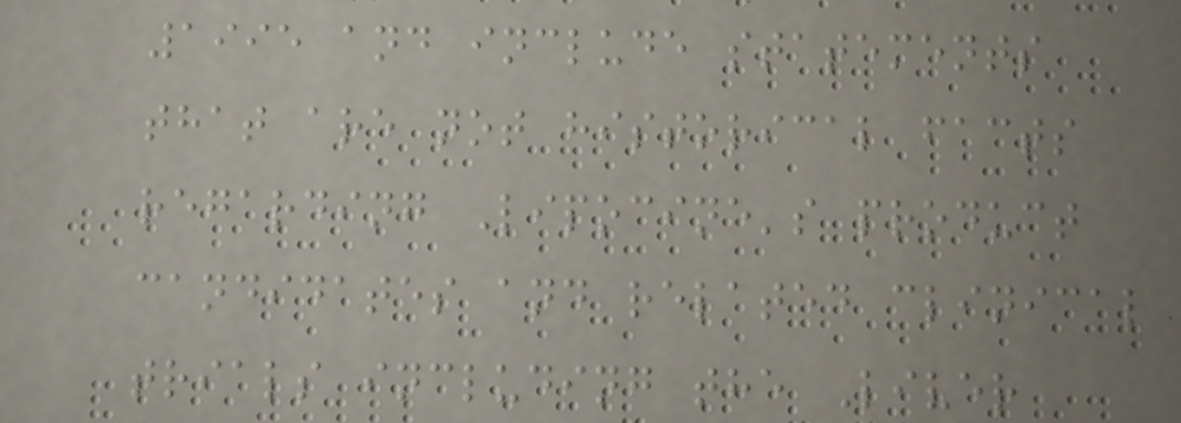1995 and include statements
that are not historical facts
regarding Lipocine's product
candidates and related clinical
trials including the Liver
